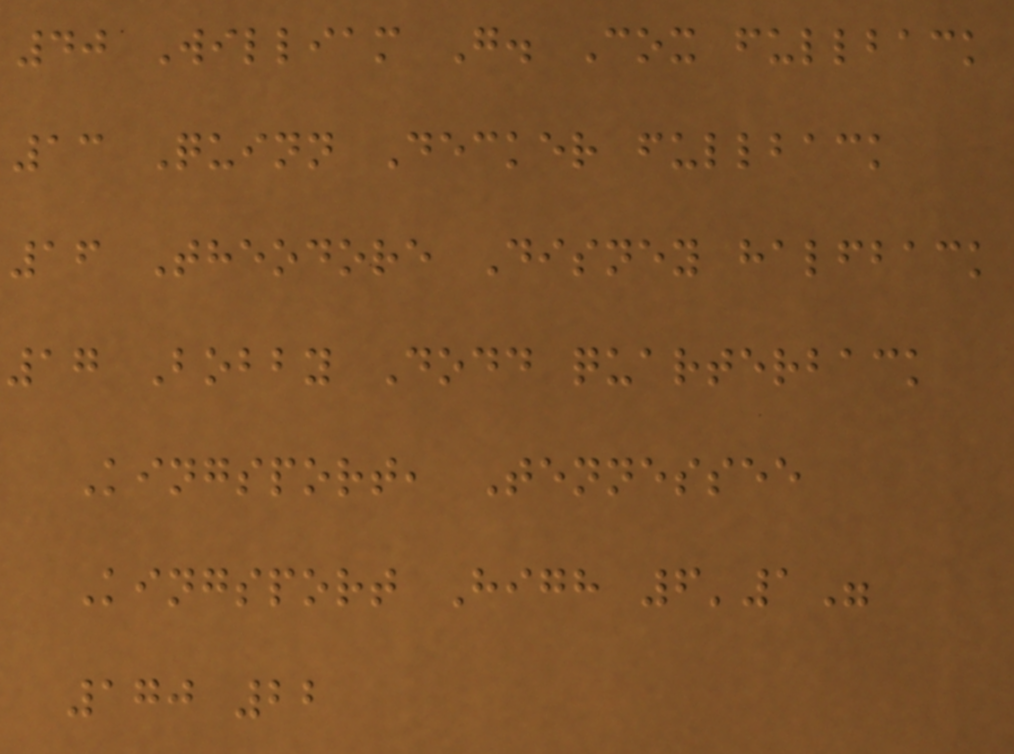40 William G. Cox fullback
13 Quinn Decker fullback
16 Theodore Disney halfback
17 Bobby Dodd quarterback
Kingsport, Tennessee
Kingsport High 6'1"
170 22
